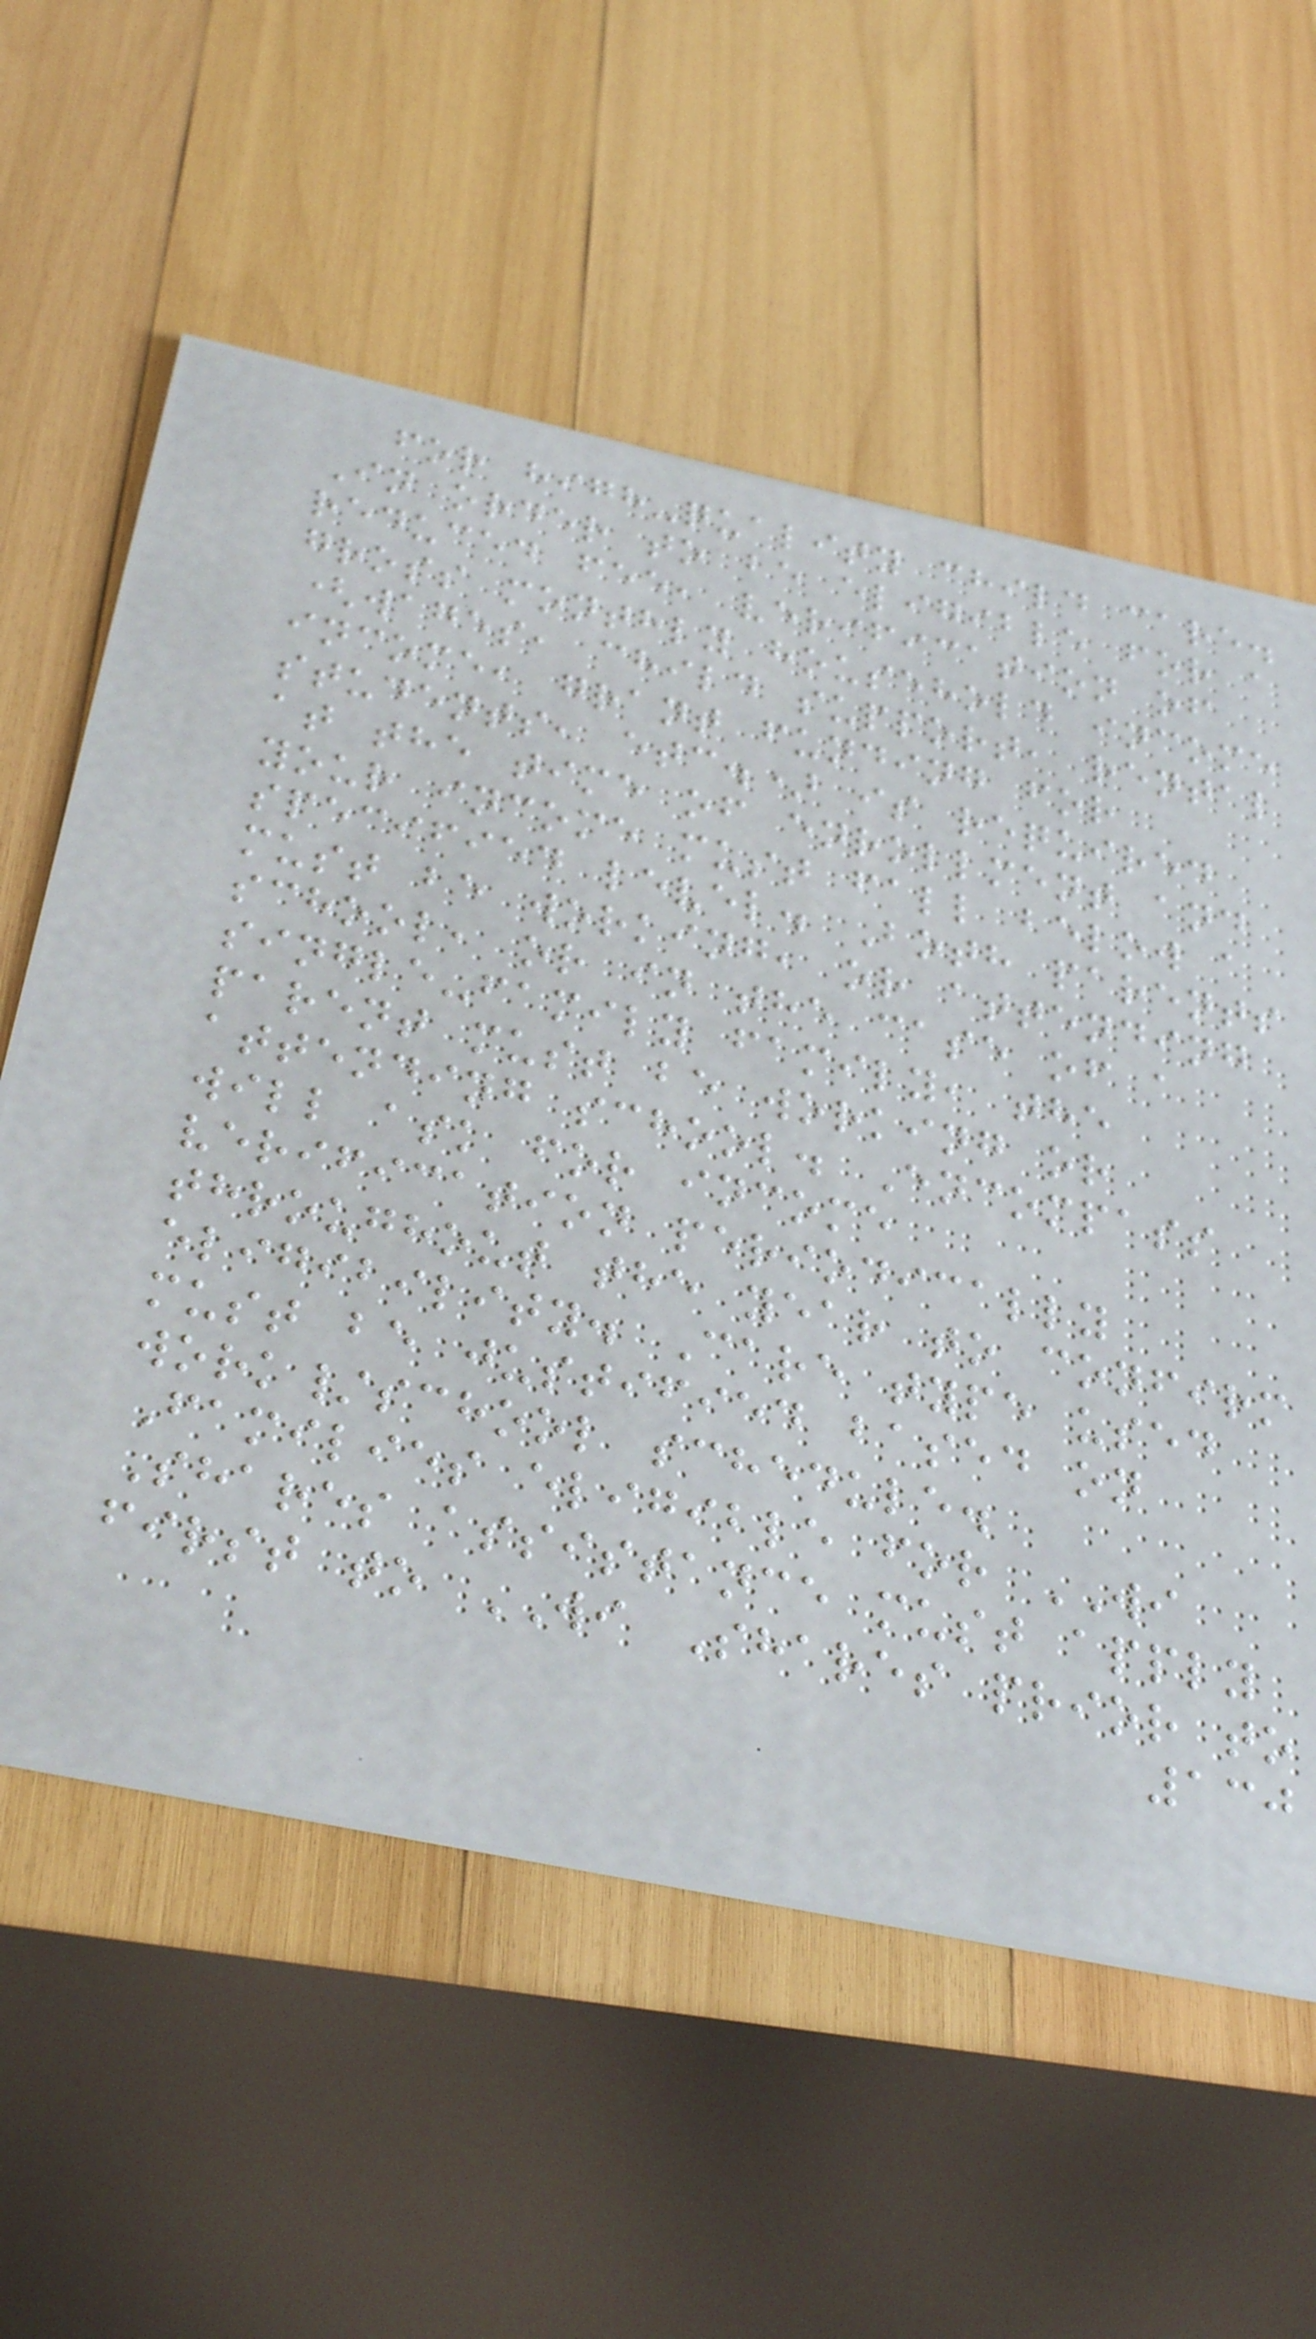for high-quality child care.
In order to be eligible for a
reduced fee, verification of
gross monthly household income
(wages, child support, rental
income, grant funding for
students, etc.) is required
at the time of enrollment and
your income must fall below a
specified level. Both parents
must be working, or attending
school, or in the case of a
single-family family, the
parent must be working or
attending school. Encompass
will ask for income
verification periodically
throughout the year to confirm
eligibility. Care type used
must be justified based on
work/school schedule.
Families eligible for WI
Shares assistance must apply
first to WI Shares prior to
130
